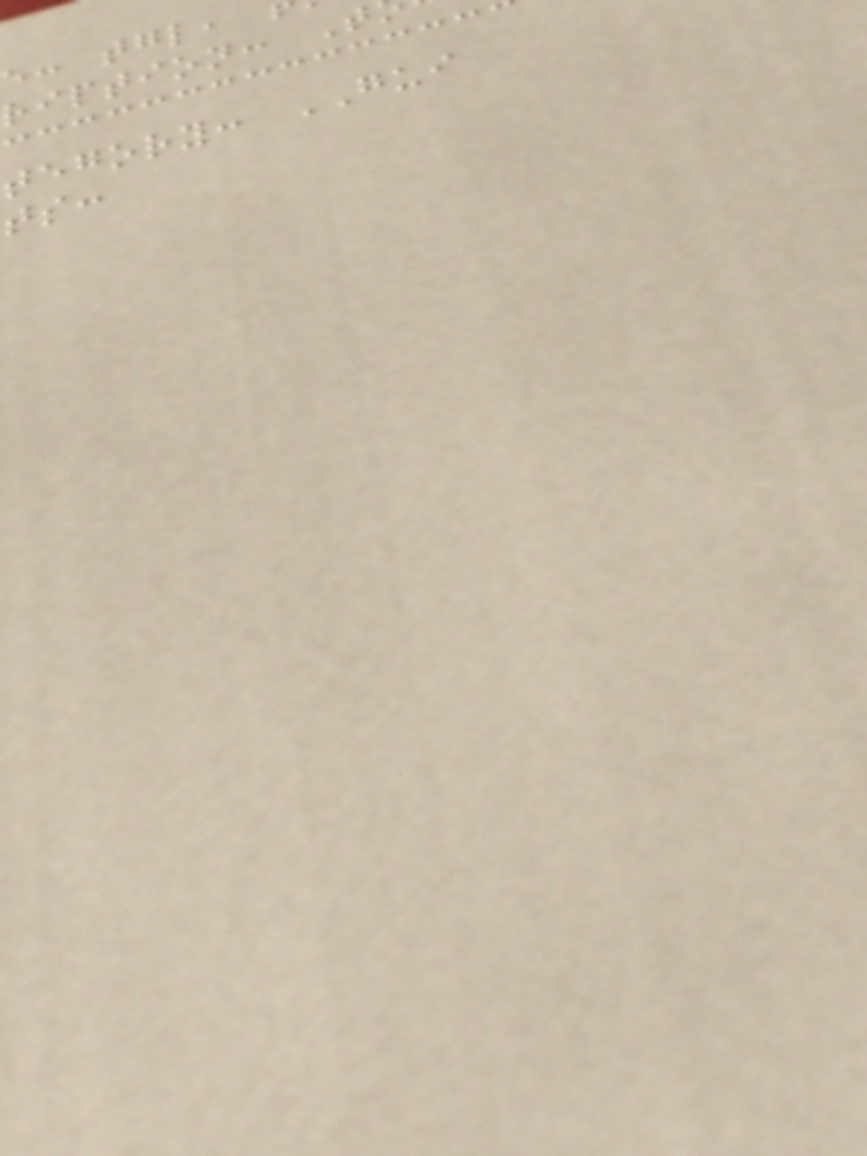e: tgl,
ription: T
tegory: GUI
